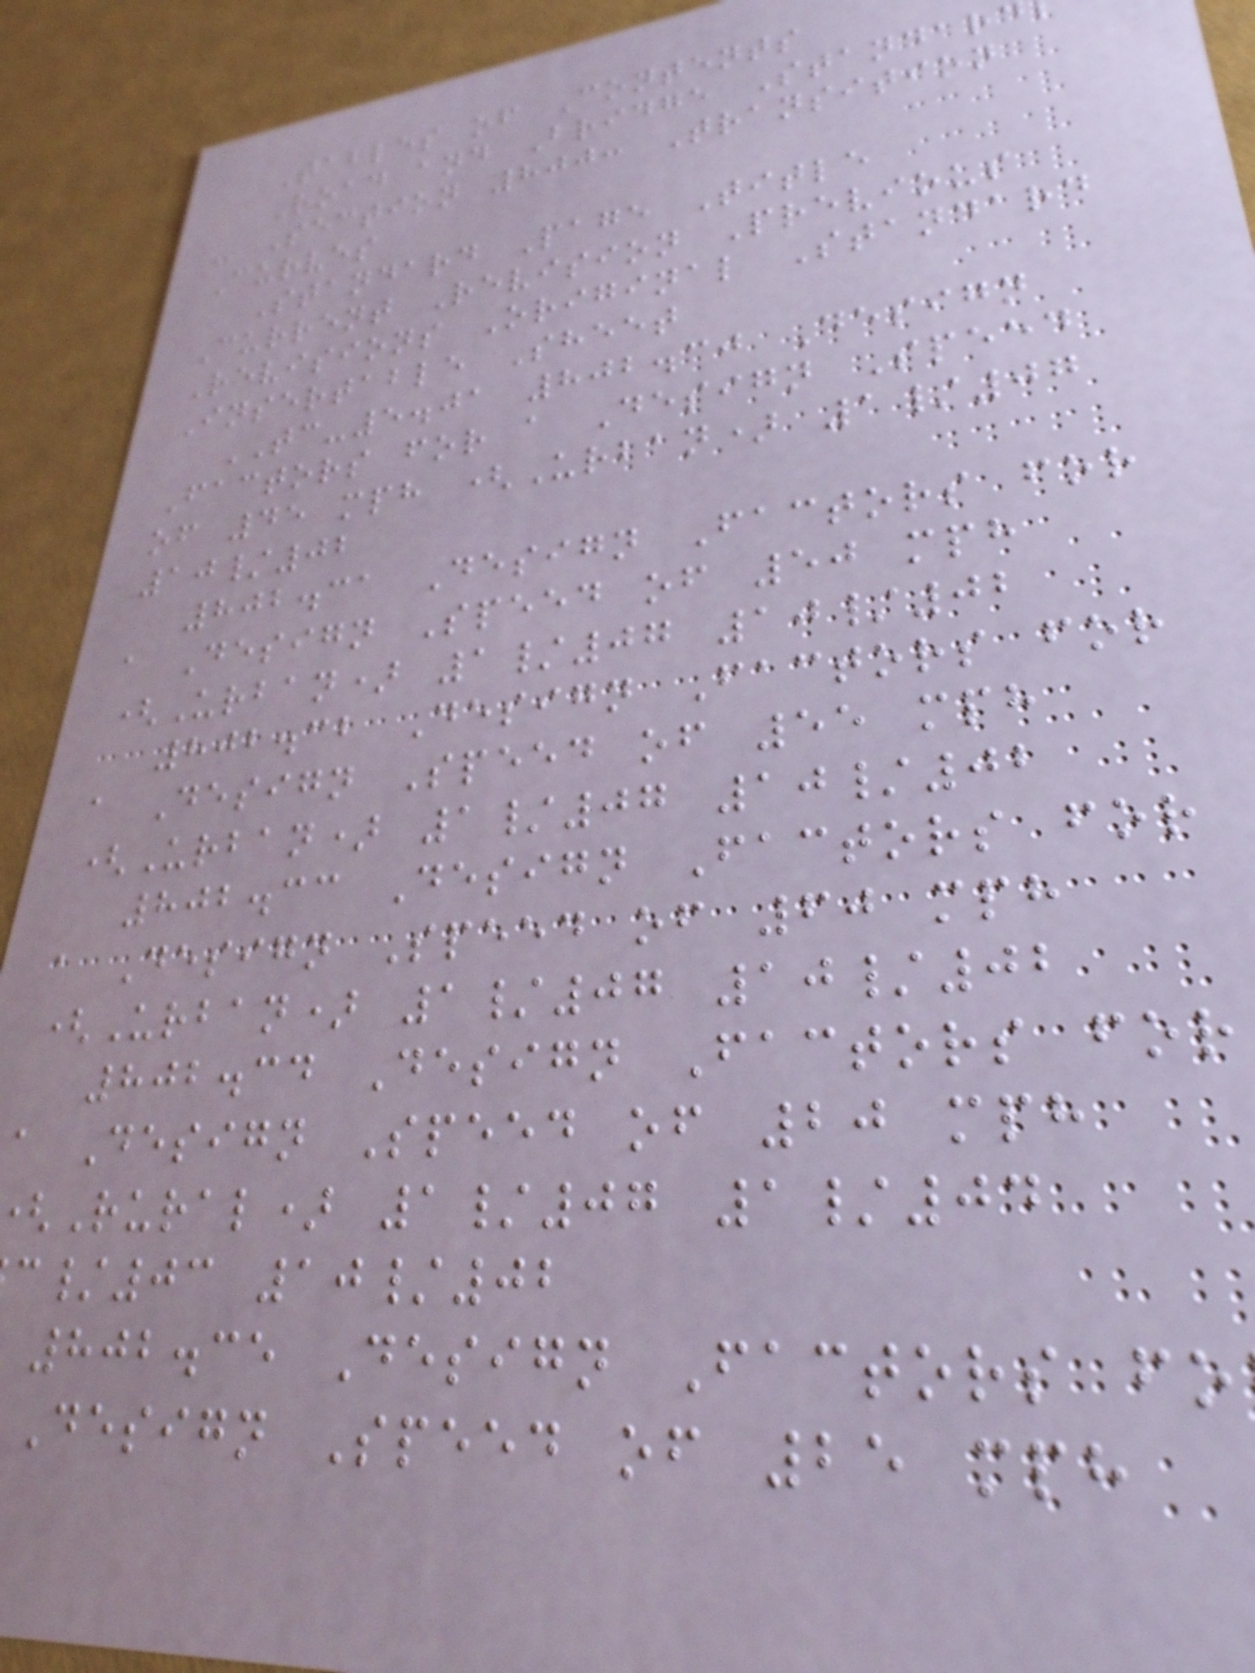Tables of Contents
Road and Bridge Standar
- Section 800: Transition
Curves
Standard Page Title
Current Revision Previous
Revisions Original Standard
Insertable Sheet
TC-5.01 802.30 Design
Factors for a Design Speed
of 45 mph (Urban) 1/07
10/02
802.31 Design Factors for
a Design Speed of 50 mph
(Urban) 1/07 10/02
802.32 Design Factors for
a Design Speed of 55 mph
(Urban) 1/07 10/02
802.33 Design Factors for
a Design Speed of 60 mph
(Urban) 1/07 10/02
802.34 Design Factors for
a Design Speed of 20 mph
Rural) 1/07 1/04
/03 10/02
802.35 Design Factors fo
Design Speed of 25 mph
